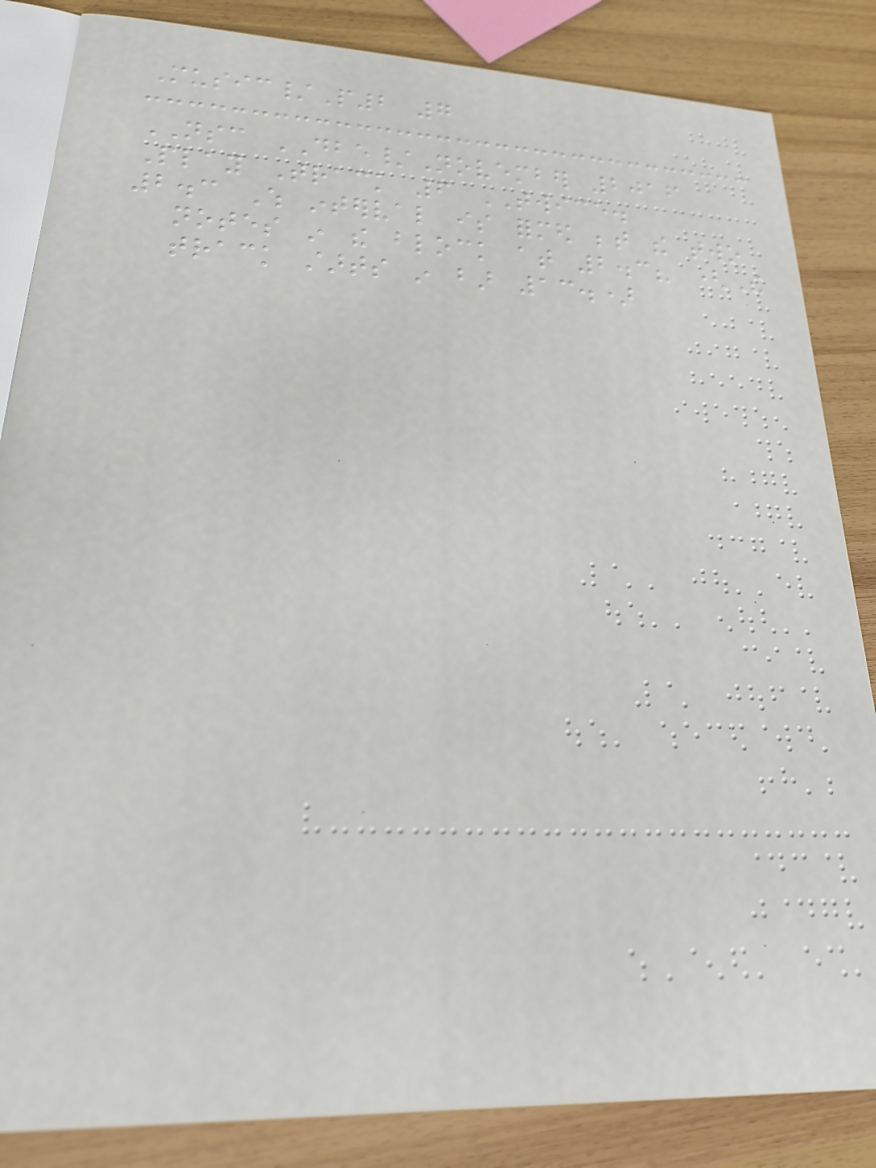Music/P2 7
NSC DBE/November 2016
Play Track 6 TWICE.
2.3 Which interval is formed between the two
notes in the block at 2.3? (The
track starts in bar 13.)
